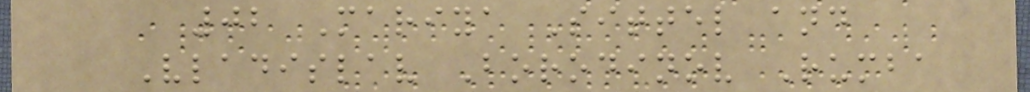02 Mariya Sittel and
Vladislav Borodinov Rumba
